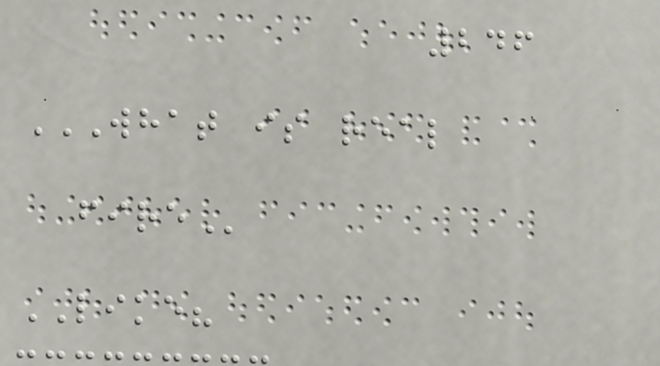246
WHAT IS REAL
FIRE
LIKE?
